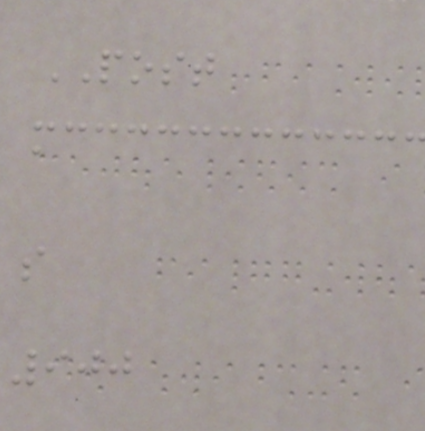POST
a
s
900
